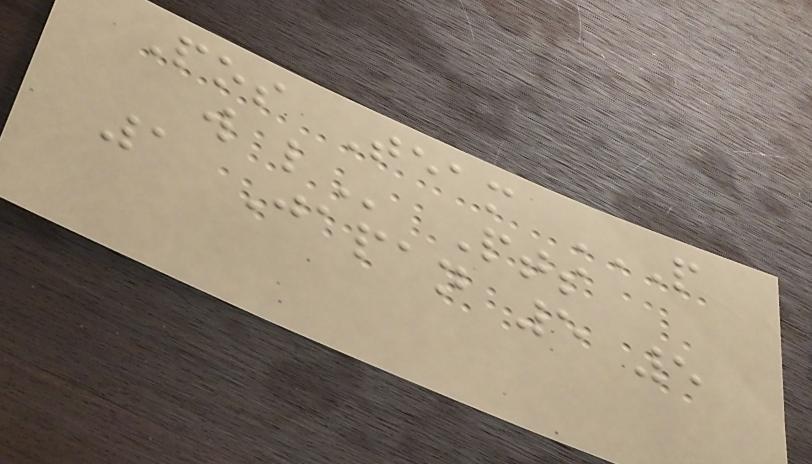Pos Team P
W L Pts
1 Japan 5 5
